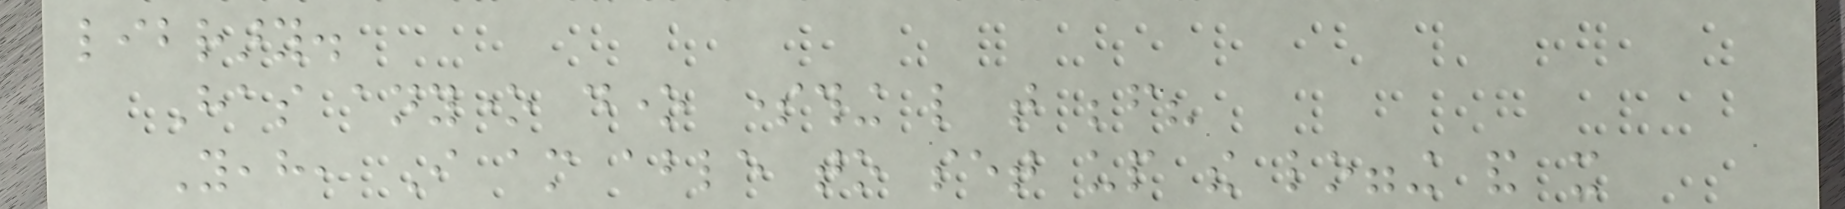library.
Has anyone done something like that before?
Yeah, I am able to set up the logging and it
